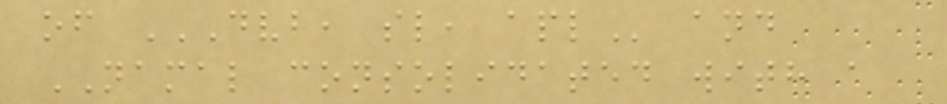of DVB, SL, APL and
NAMAL consolidated with a
